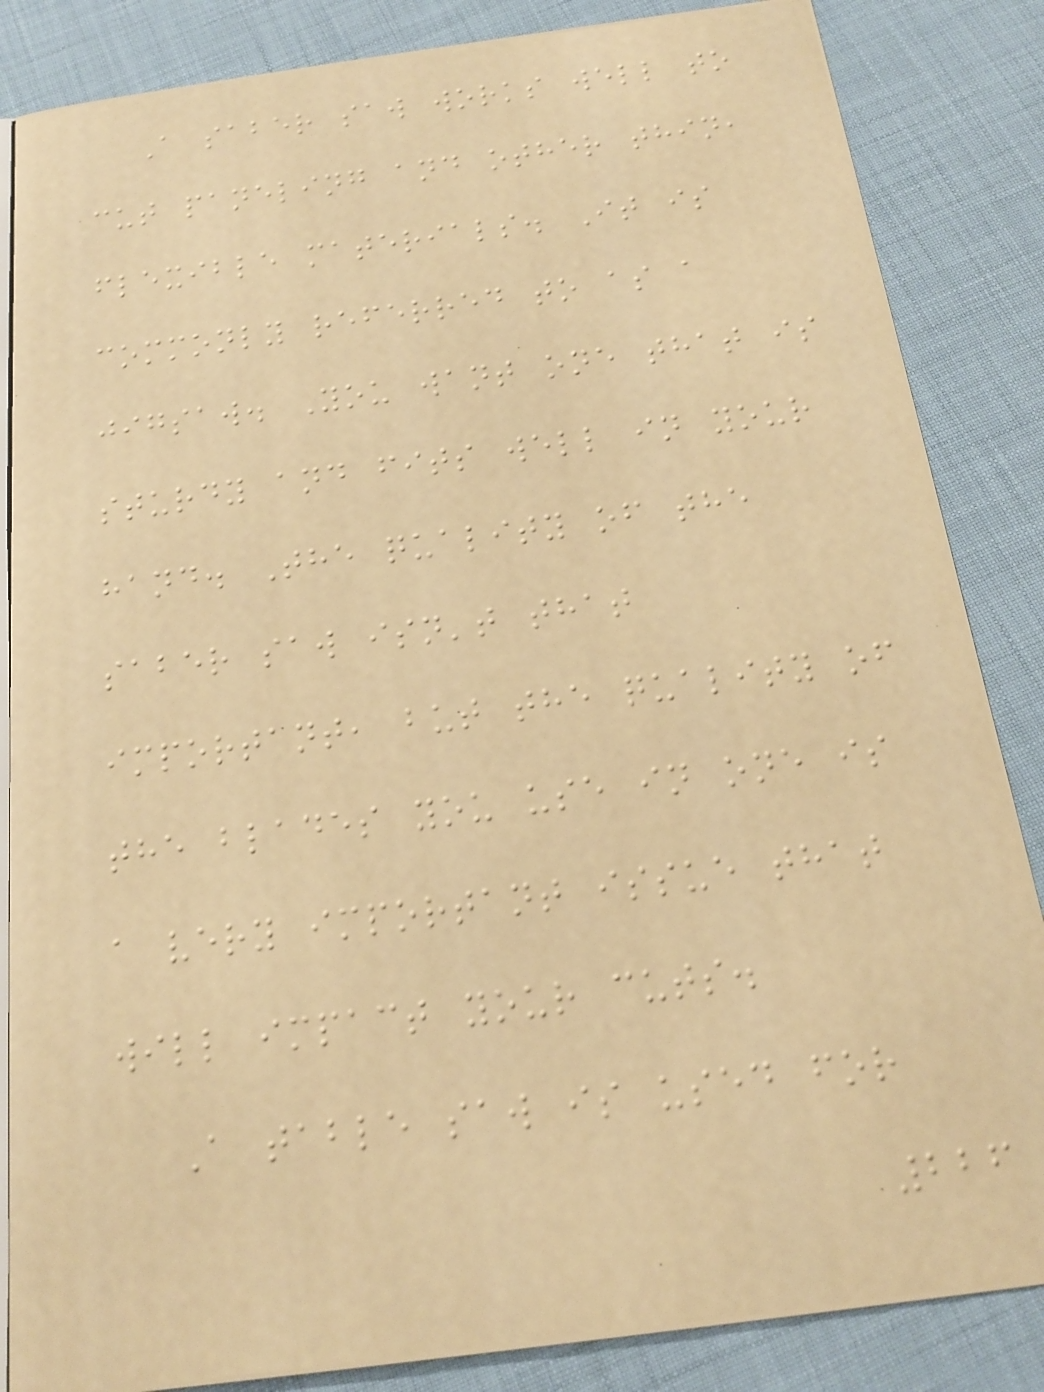A saber saw works well to
cut paneling and other thin,
flexible materials. It is
commonly referred to as a
jigsaw. You want one that is
sturdy and fits well in your
hand. The quality of the
saber saw isn't that
important, but the quality of
the blades you use in one is
a very important issue that
will impact your cuts.
A table saw is used for
226
